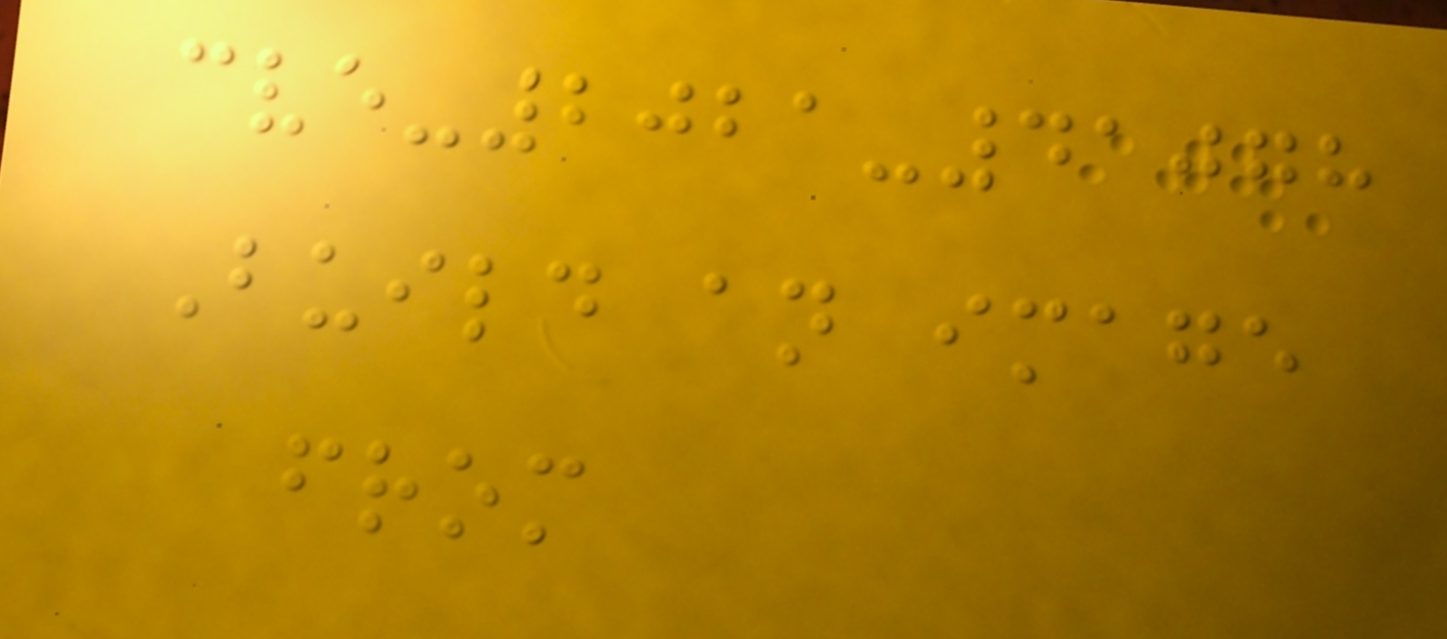cve-2021-41078
Build an image
from
